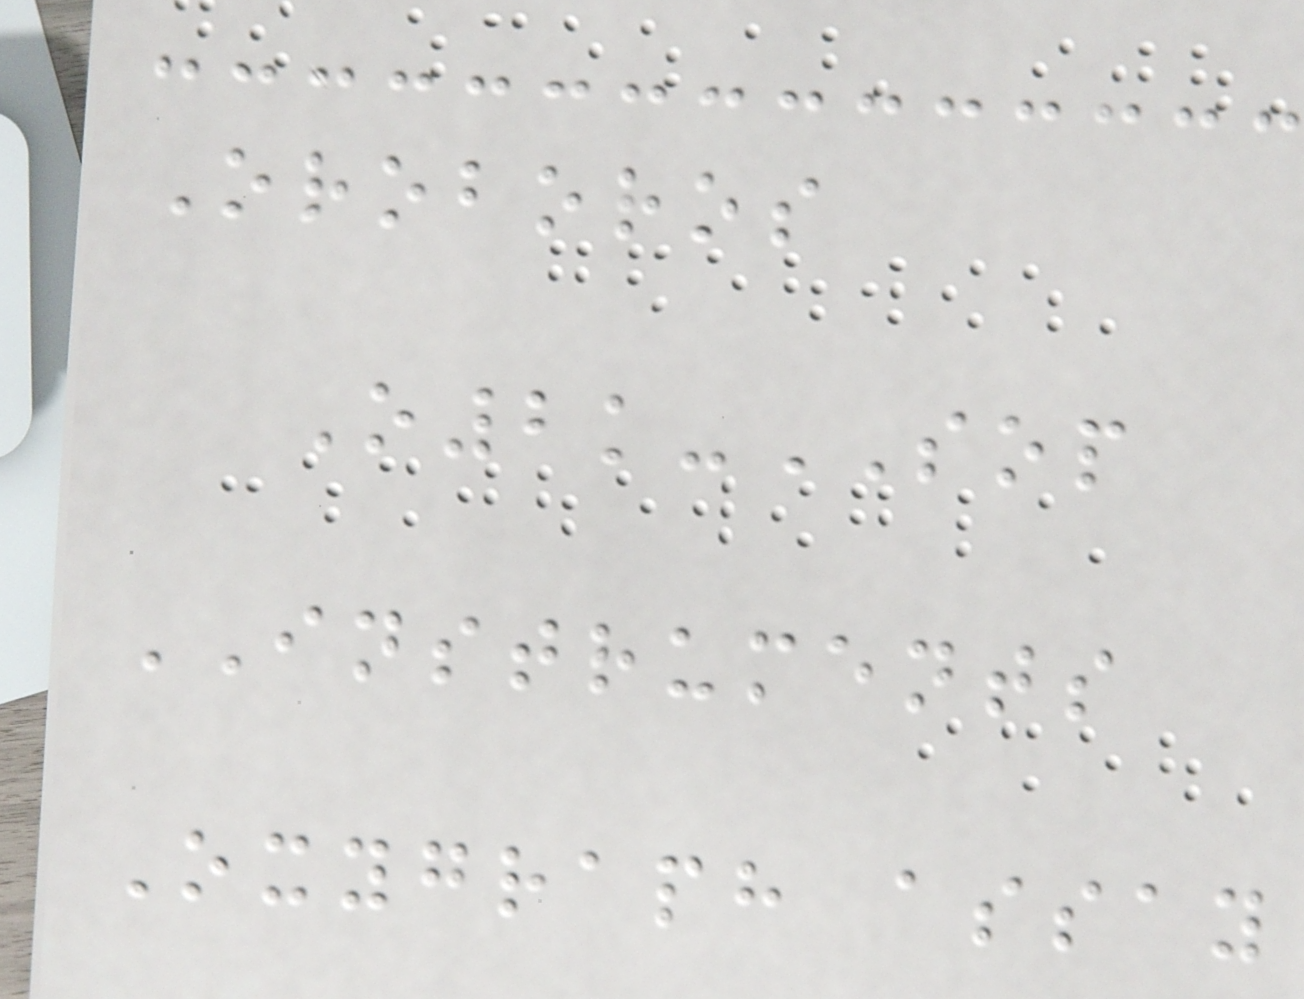Oroboros
O2k-SOP
INSTRUMENTS
Oxygraph assay
